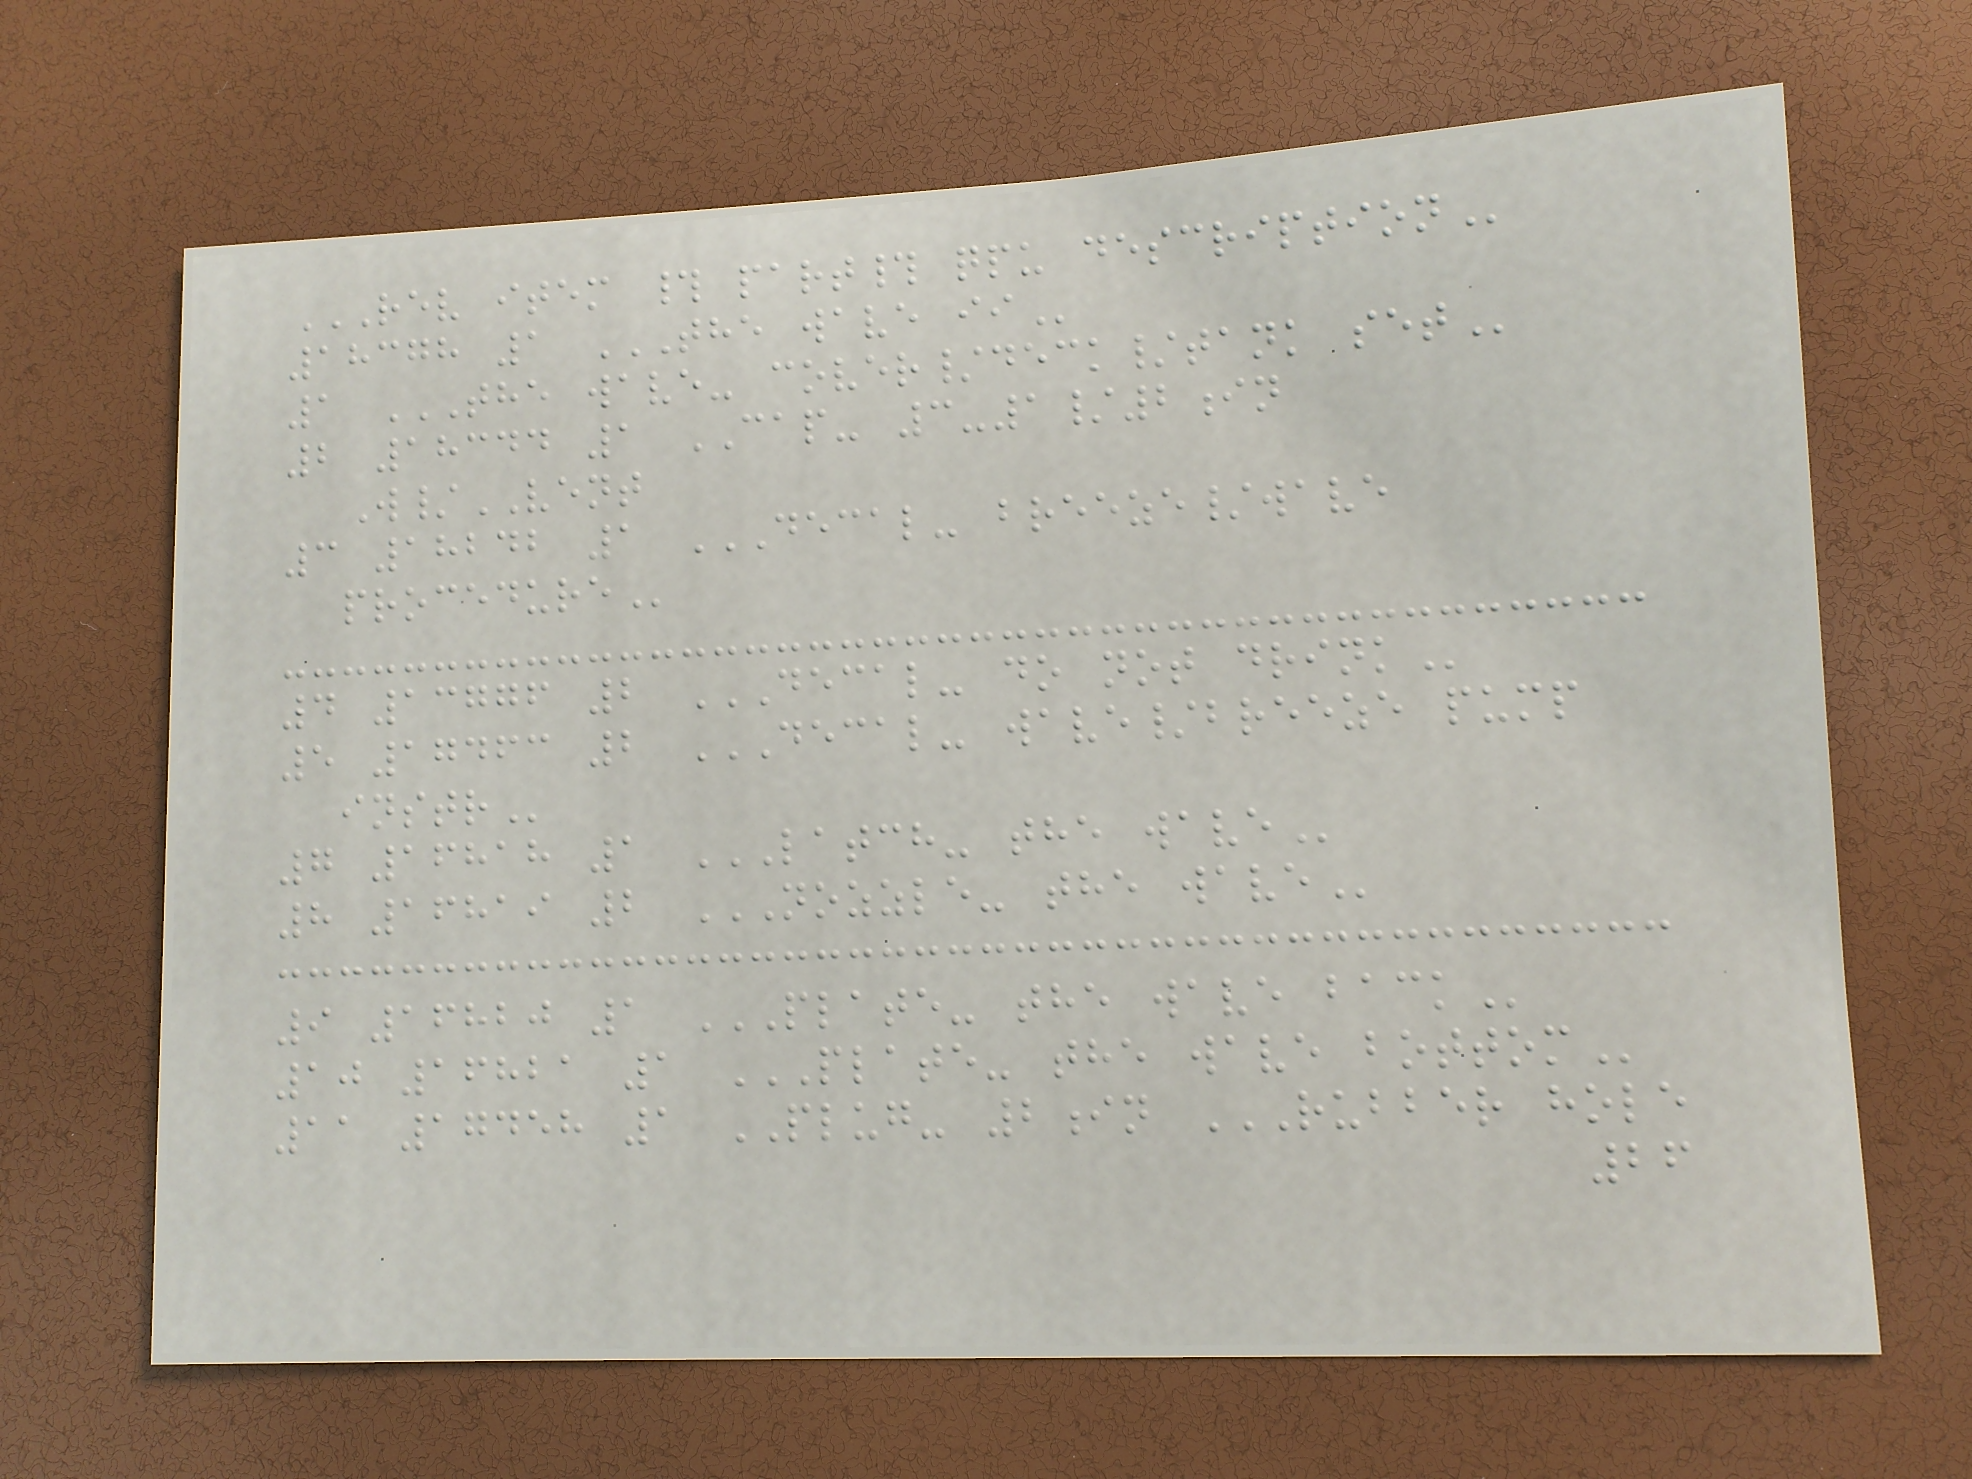REV ITEM # PART# QPU DESCRIPTION
18378 1 THE WAVE II
1 THE WAVE- COVER/DECK/TANK SET
2 18344 1 CAP- 3-1/2in
W/VENT
3 18242 1 DECAL- BREEZE/WAVE
PROCEDURE
4 13776 2 DECAL- DO NOT DRINK
5 17463 2 DECAL- WAVE/BREEZE PUMP
INSTR
7 16818 1 LATCH- THE WAVE
8 16819 2 NOZZLE- THE WAVE
9 16820 1 PLATE- THE WAVE BACK
10 16821 1 PLATE- THE WAVE BOTTOM
11 17458 1 PLUG- 2in RUBBER HOLE
26
